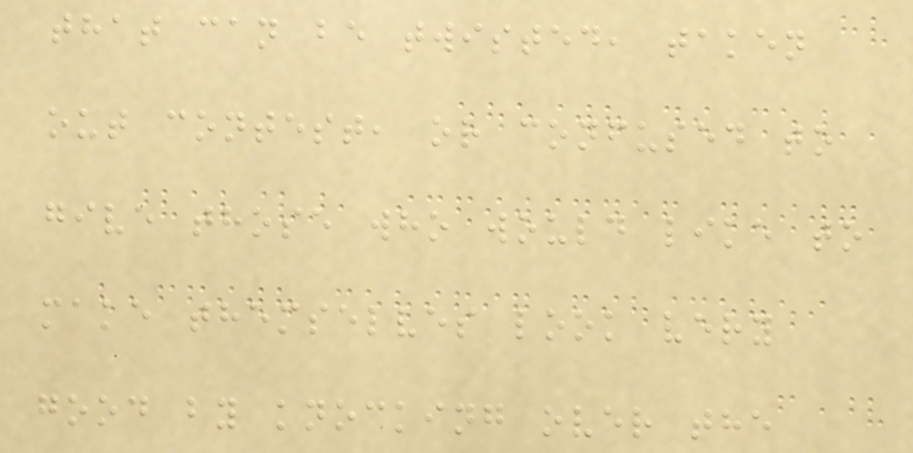that can be twisted, taken
out contest, or confused to
give those who would like to
make themselves look very
good by knocking over the
